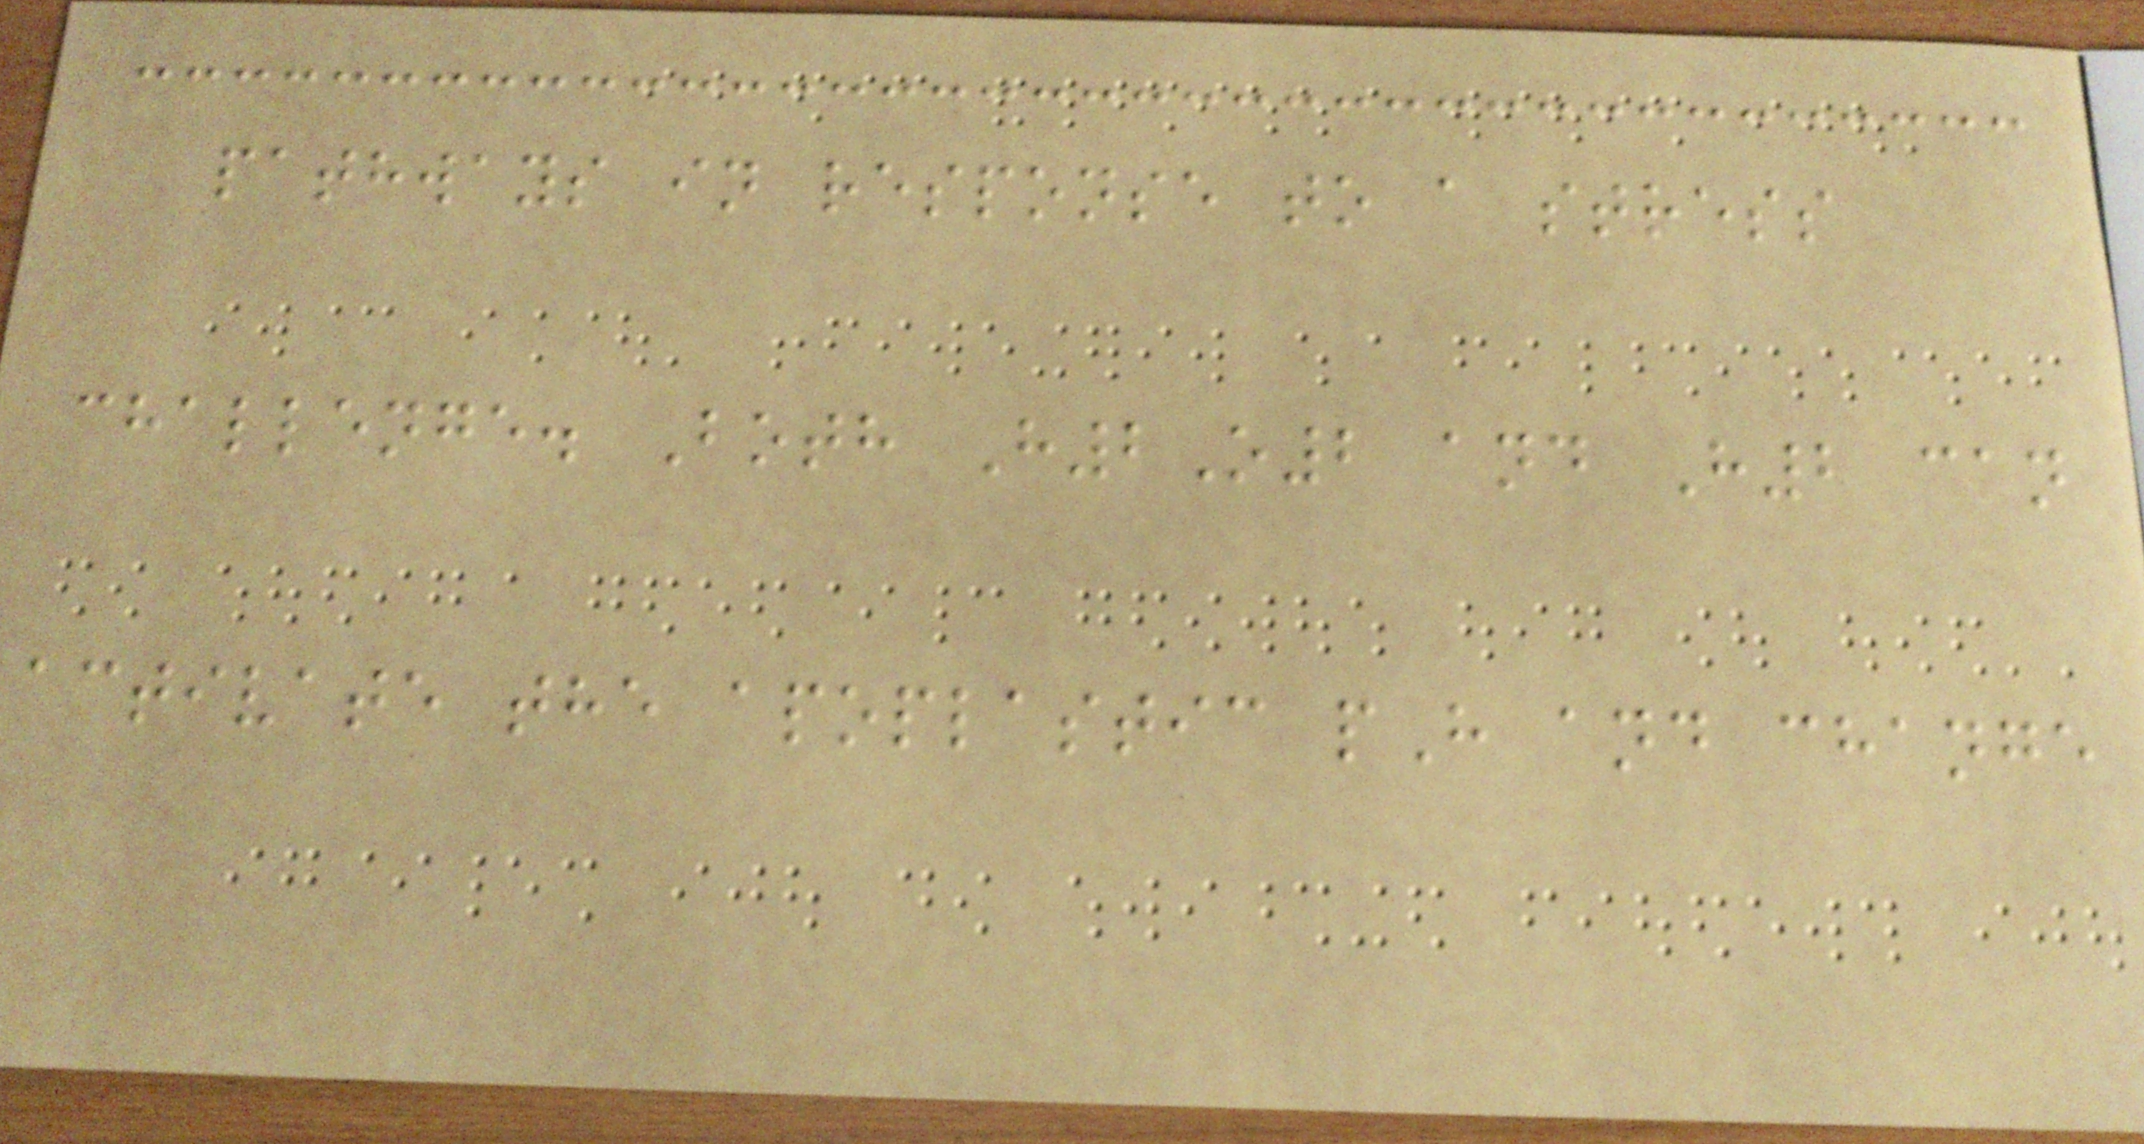pathways in response to a stress
challenge. Both H2O2 and H2 can
activate the apoplastic pH and change
